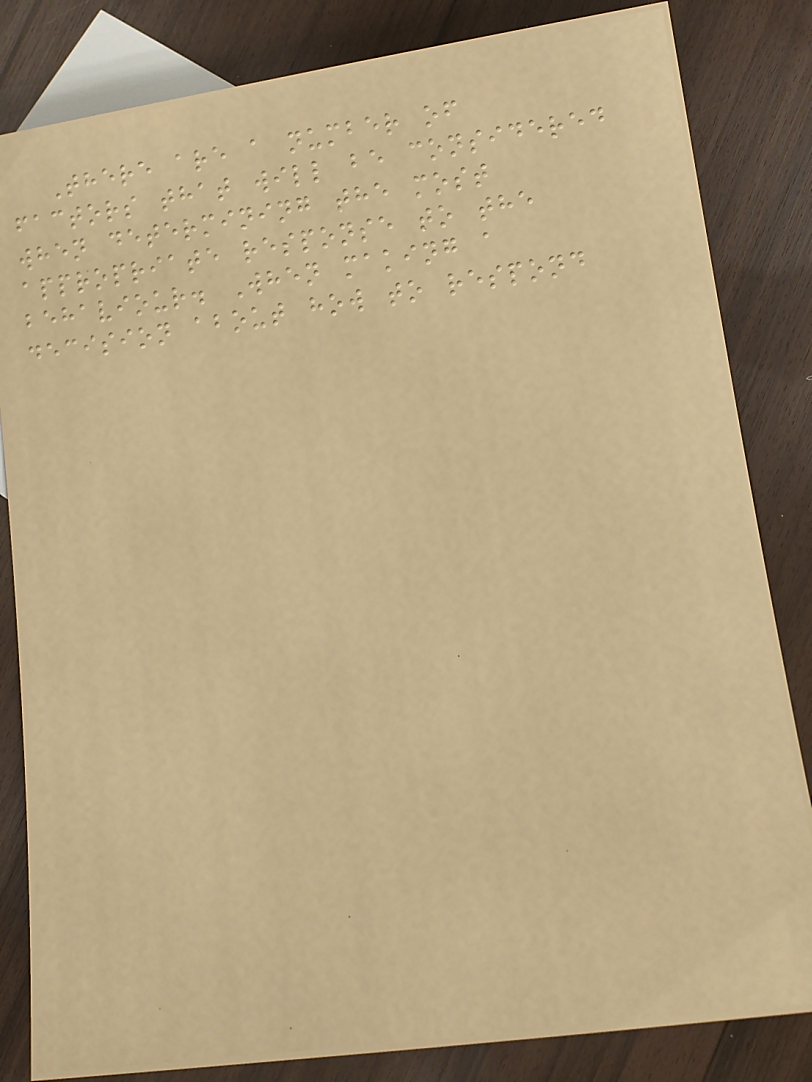There are a number of
factors that will be considered
when determining the most
appropriate response to the
behaviour. When making a
decision about how to respond
